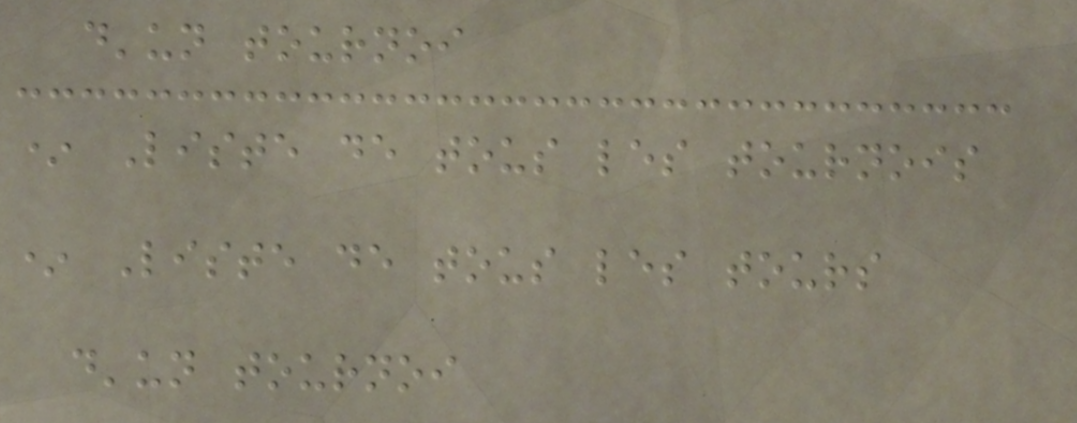d'un tournoi
* Liste de tous les tournois
* Liste de tous les tours
d'un tournoi
